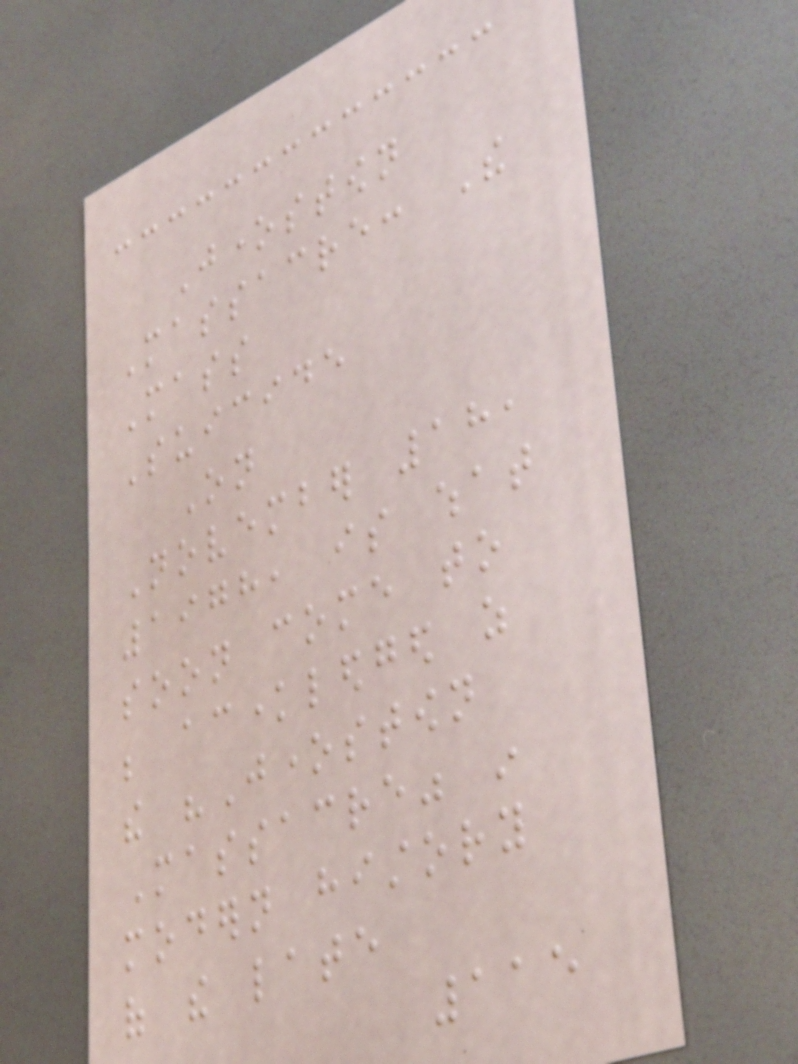Jonestown
Massacre: The
Mass
Suicide
On
November 18,
1978, is what
soon come to
be acknowledged as
the "Jonestown
Massacre" in
modern history
of the late
115
